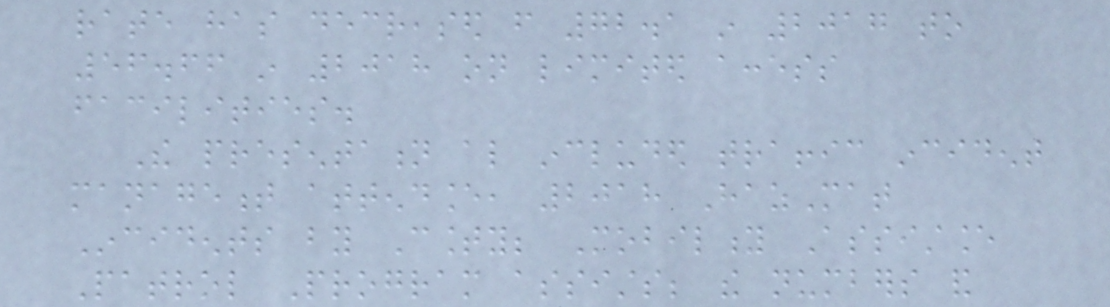rate has decreased from 72.1 in 2017 to
56.66 in 2018 on limited access
facilities.
The presentation also included traffic incident
management attendance, 2018 HazMat
Incidents by County; Mobility Assistance
Patrol Program assists; the numbers and
